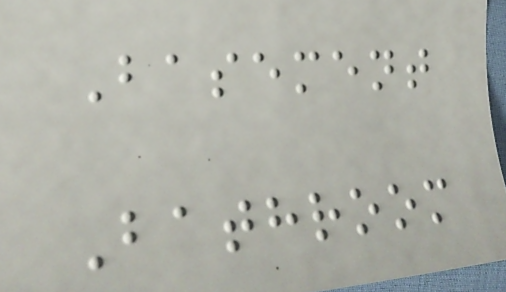Basement
Bathroom
